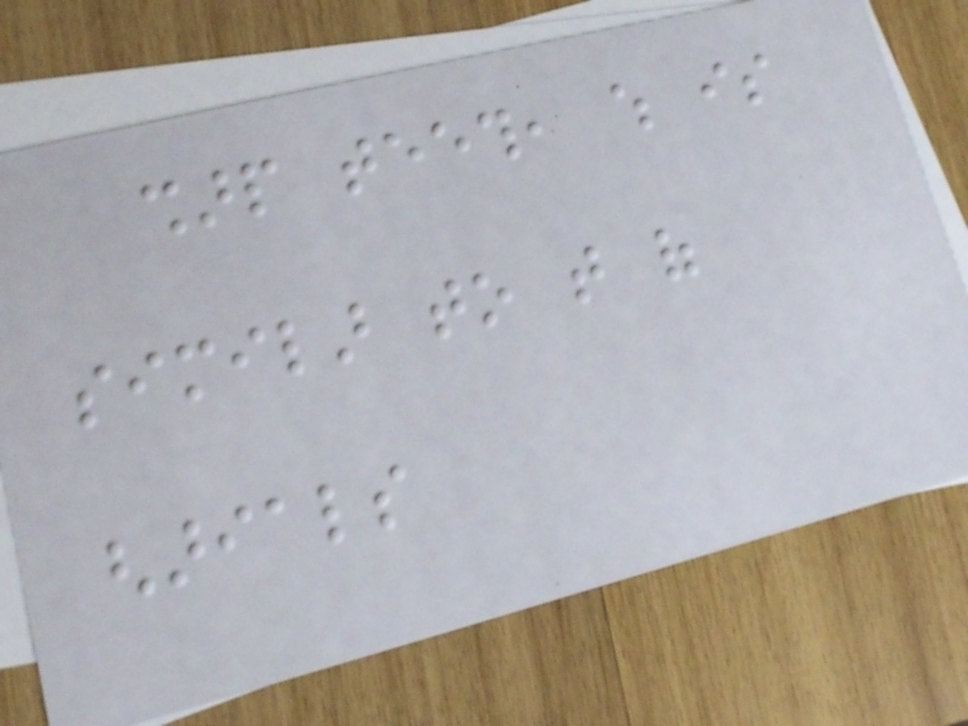sharp teeth, which is
similar to that of
gharials
